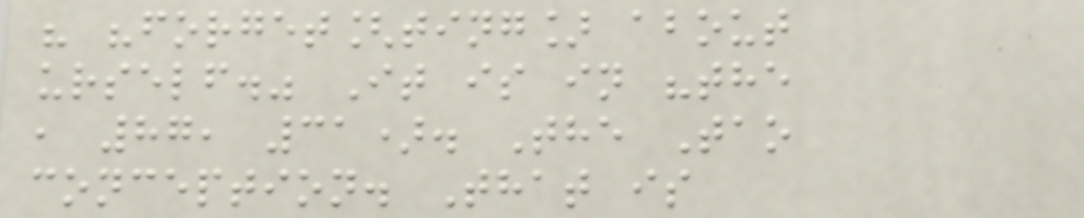" "forget[ting] about
urself." It is in "the
, 87, 31). The Tao
conception. That is
